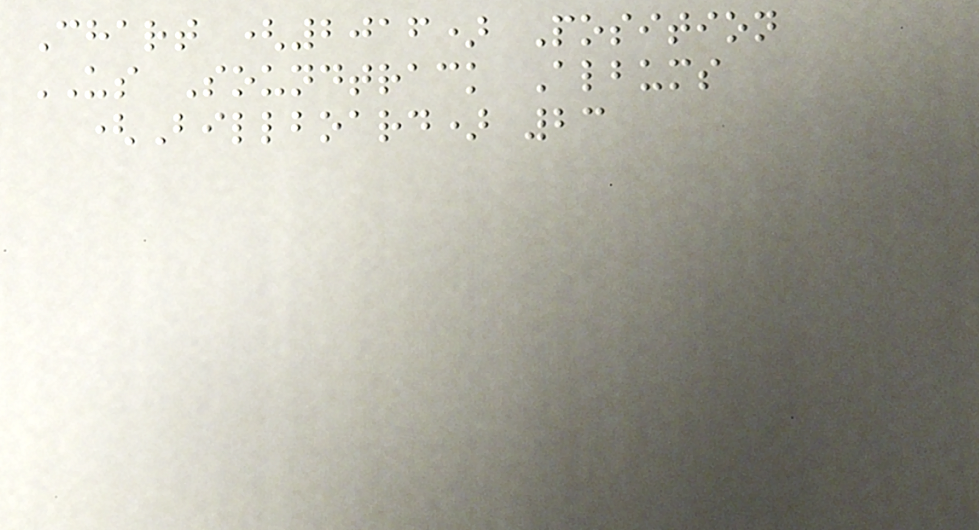Chart (2016) Position
US Soundtrack Albums
(Billboard) 23
